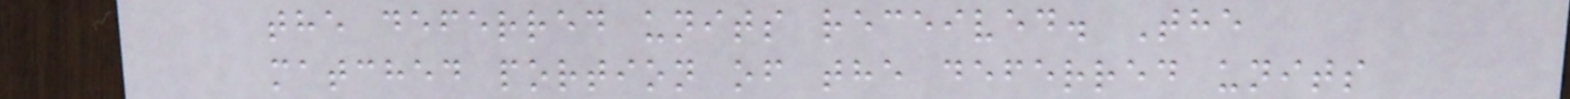the deferred units received. The
matched portion of the deferred units
